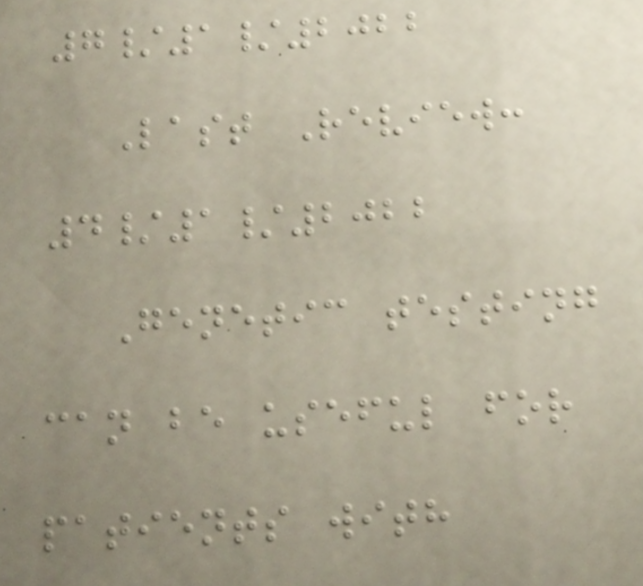7/1/2022
Last Review:
4/1/2022
Genetic testing
can be useful for
patients with
